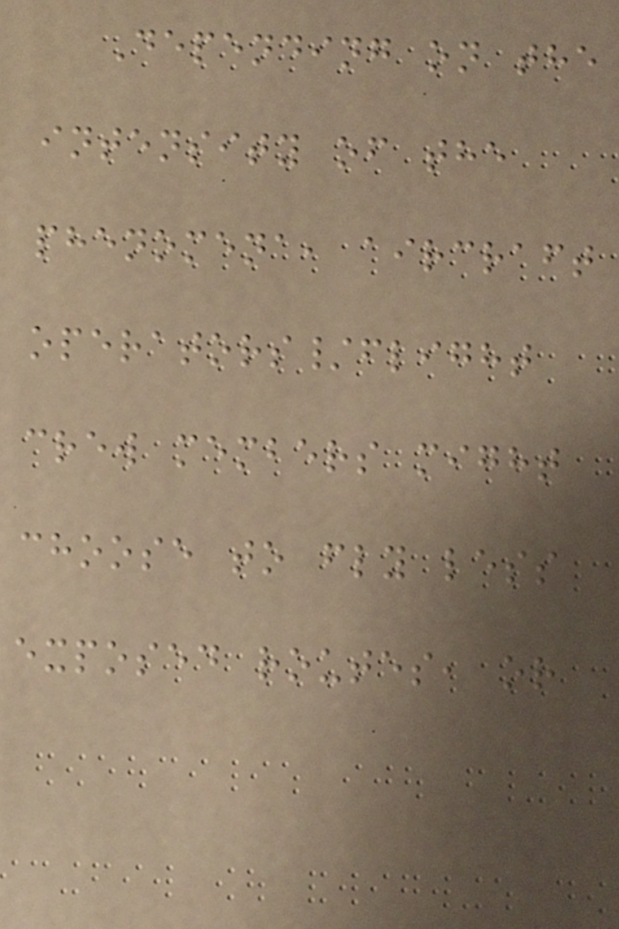Depending on the
intensity of the
phenomena, aircraft
operators/flight
crew members might
choose to fly less
exposed routes, or
